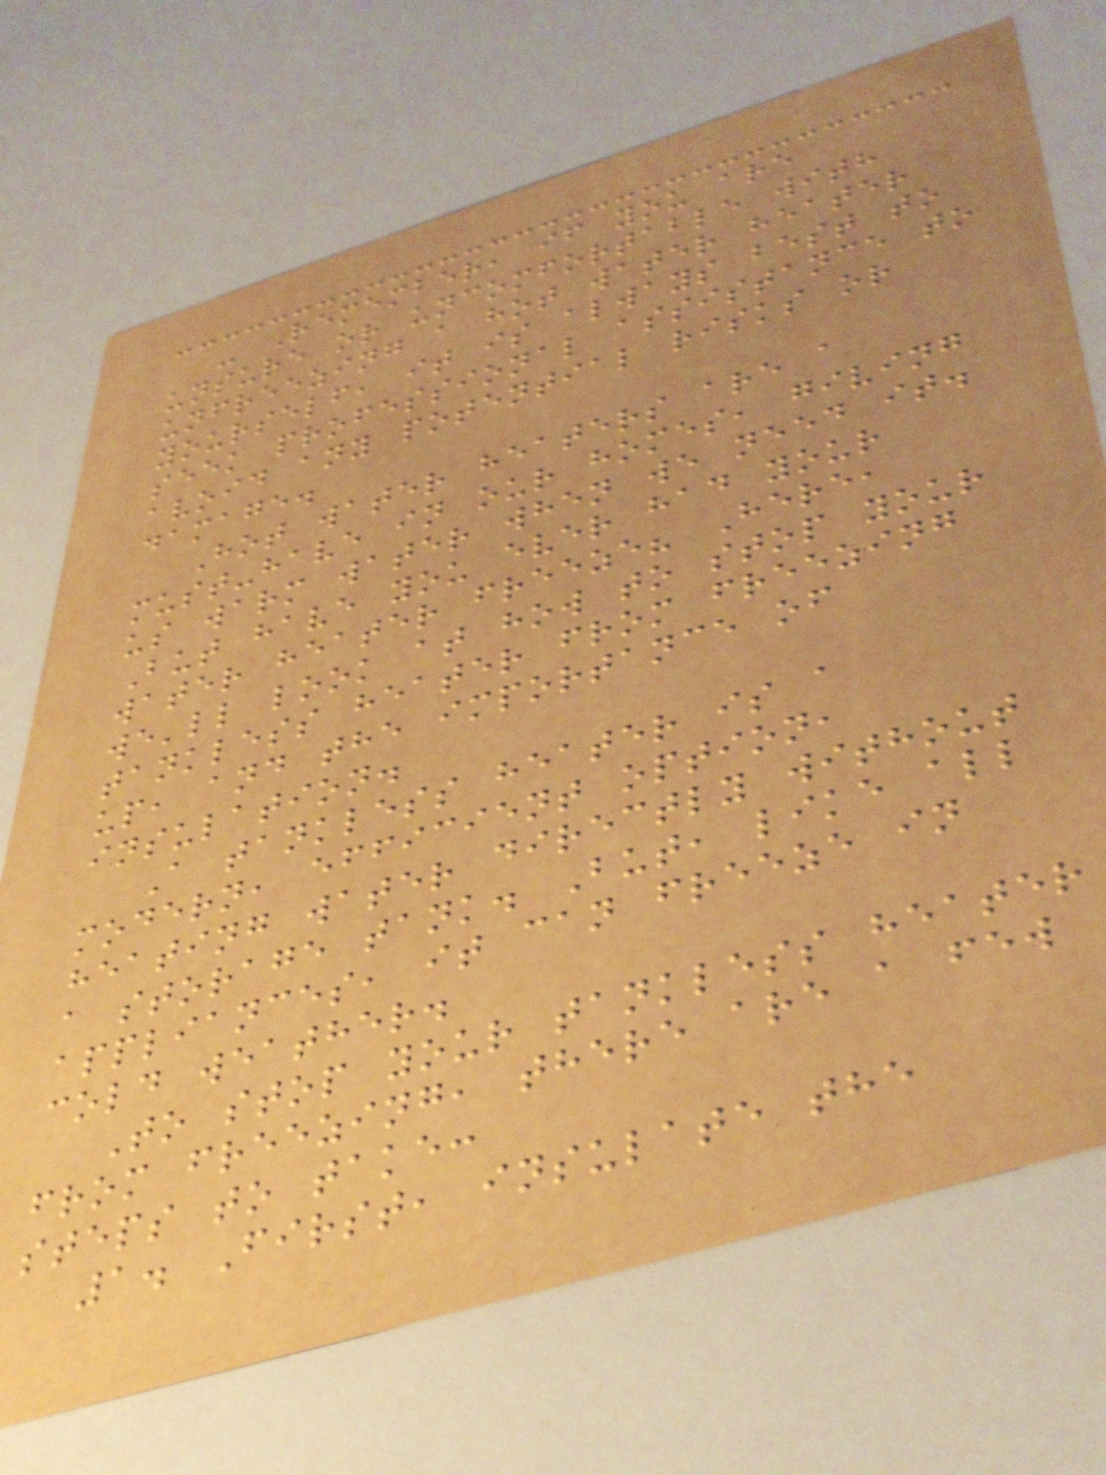- Remember, if you are
unsure or uncomfortable with
unfreezing a hot water heater
yourself, it is always best to
seek professional assistance to
avoid any potential risks or
damage.
Hot water heaters are a
must-have in our homes, giving
us warm water when we need it.
But have you ever had your
water heater freeze? Here,
we'll look at how to stop your
tankless heater from freezing
up, and the importance of
insulation.
A tankless heater is a
modern, efficient option,
heating water directly without
a storage tank. But, like all
appliances, it can freeze in
cold weather.
To stop your tankless heater
from freezing, there are a few
steps to take:
1. First, insulate the
